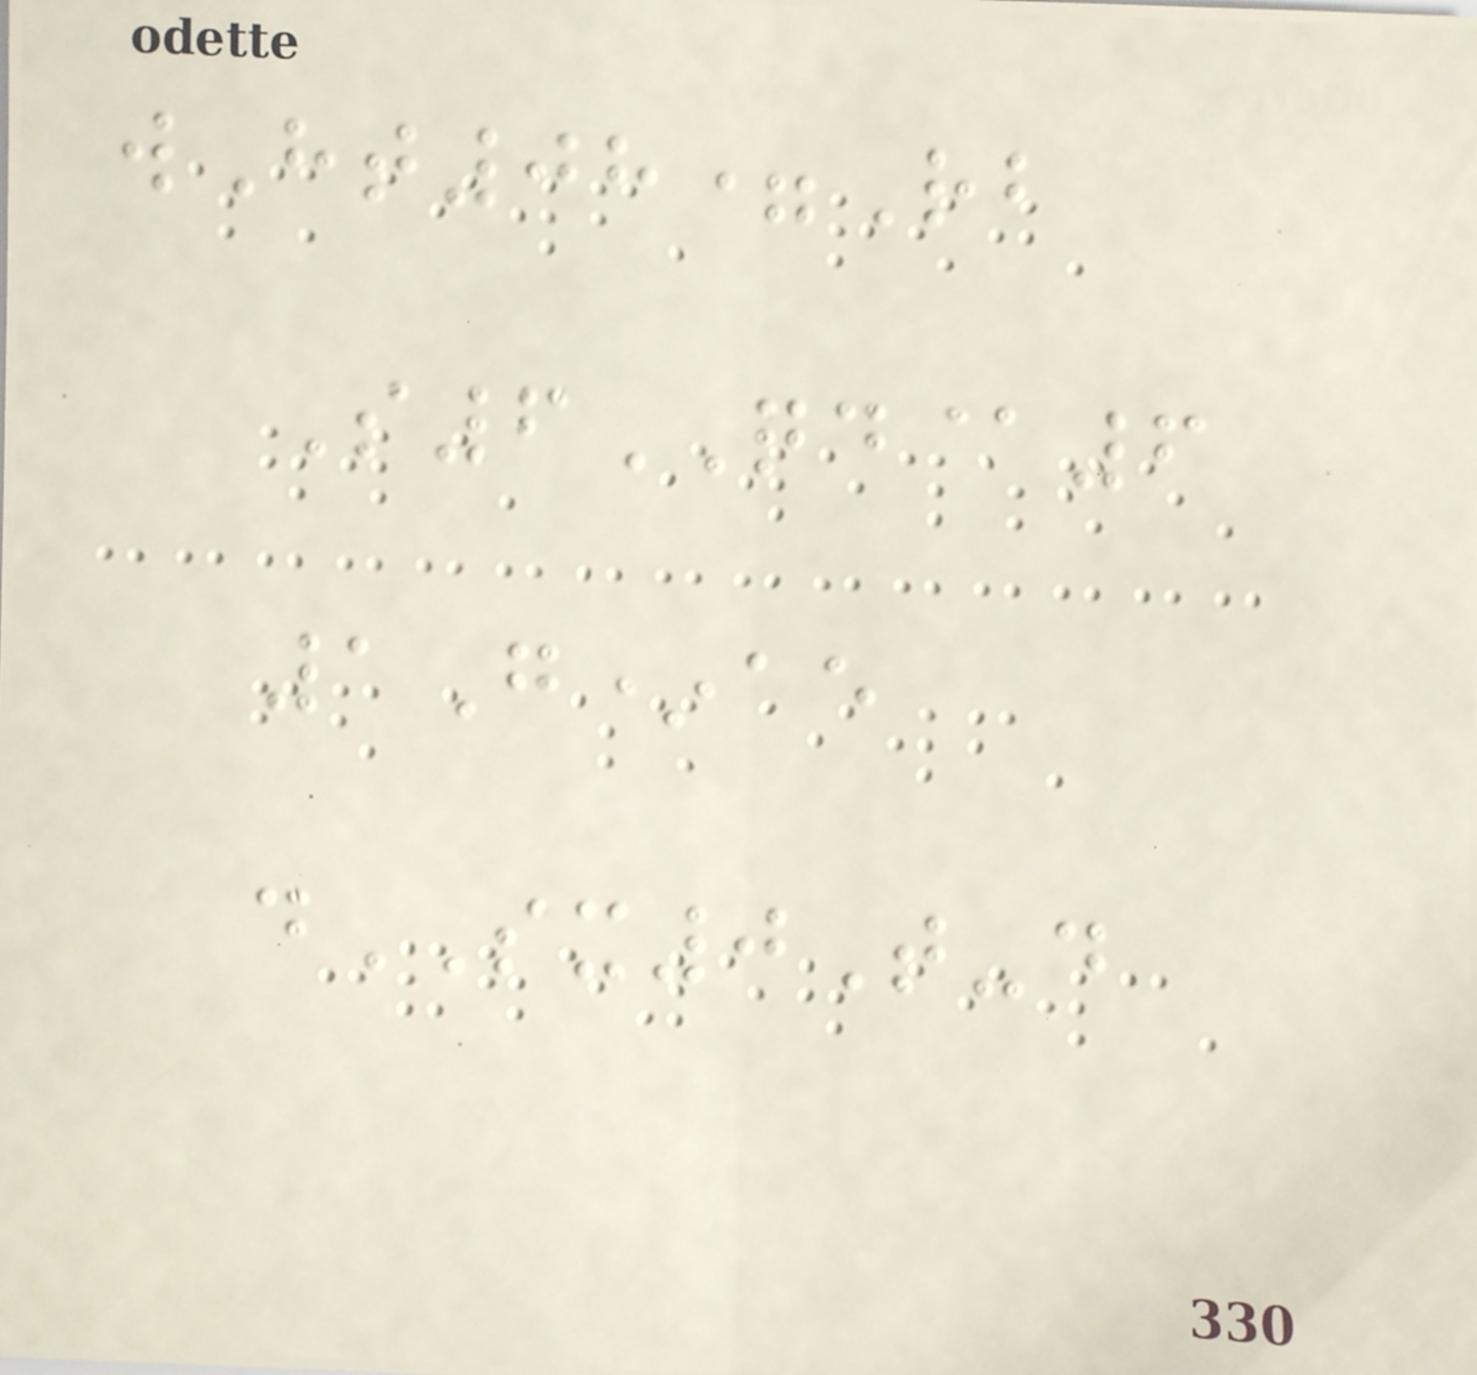wHt08=Rb
S6QD@6
1G*ae
dSX0T-d
